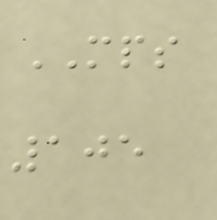MPS
105
